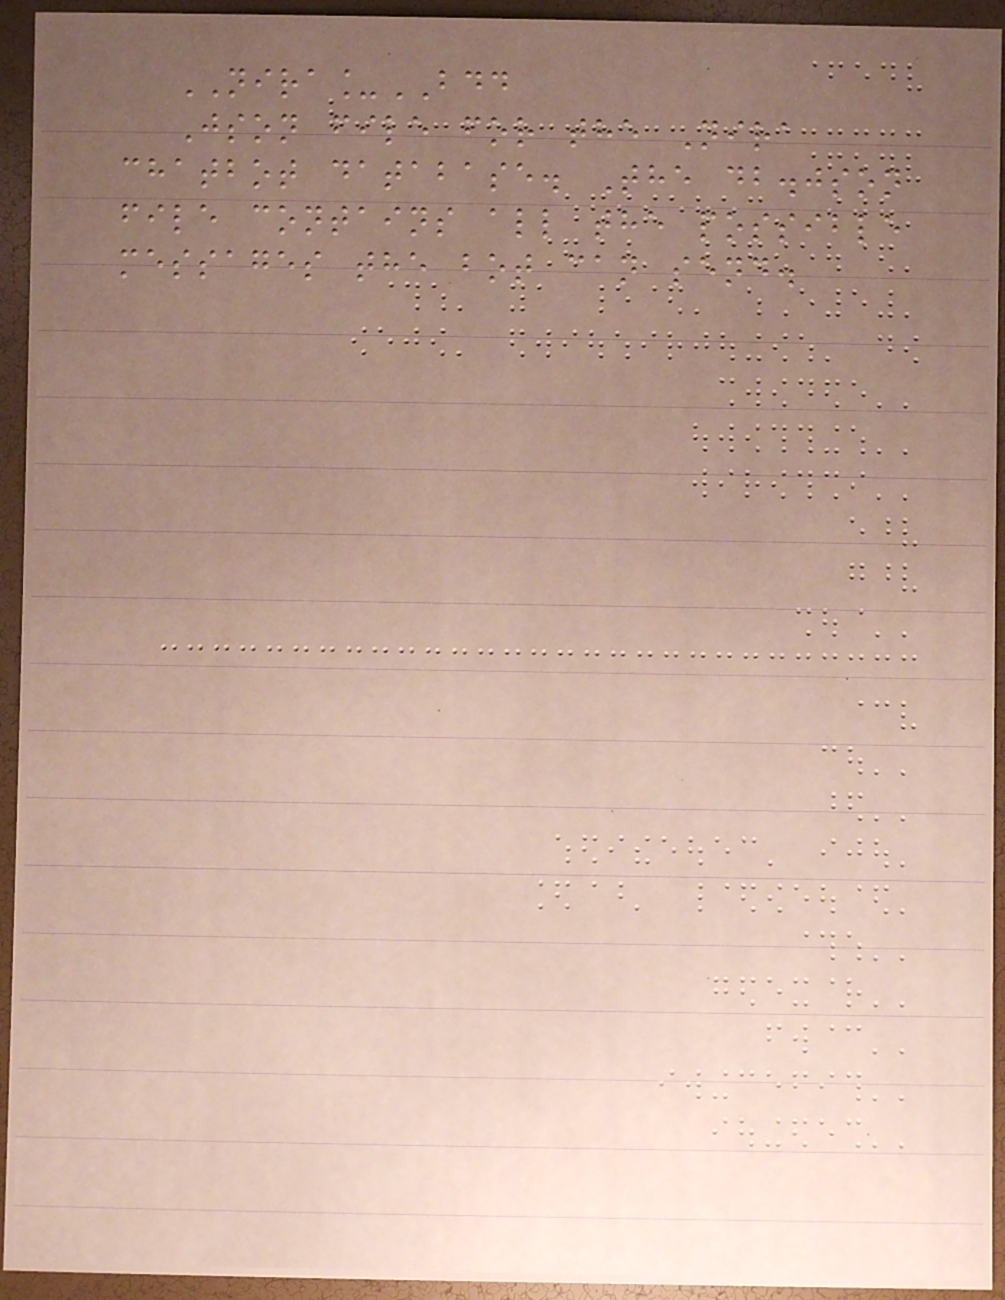NIRA_BDD
Json file for the Nira
chatbot database. The db.json
file contains all the possible
messages the bot can send.
